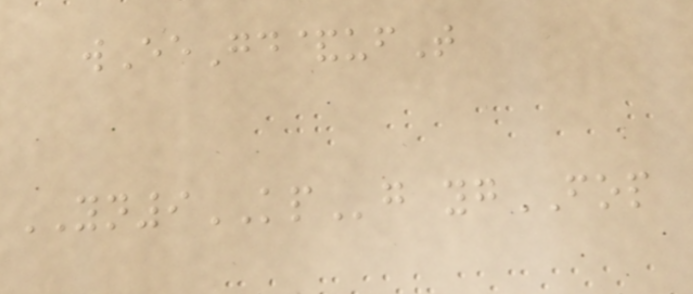wEeGd&ufT
YN9KPg ygFOP
